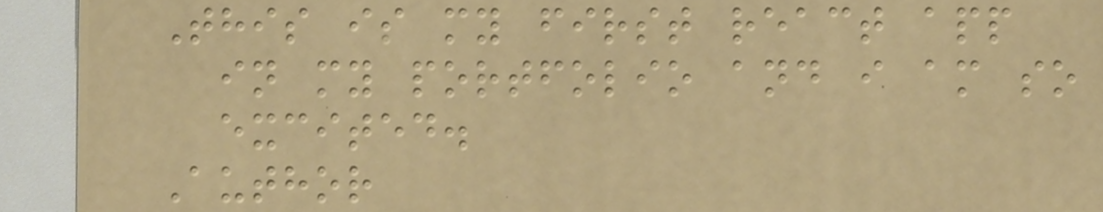This is my first react app
in my portfolio and i am so
excited.
Author
